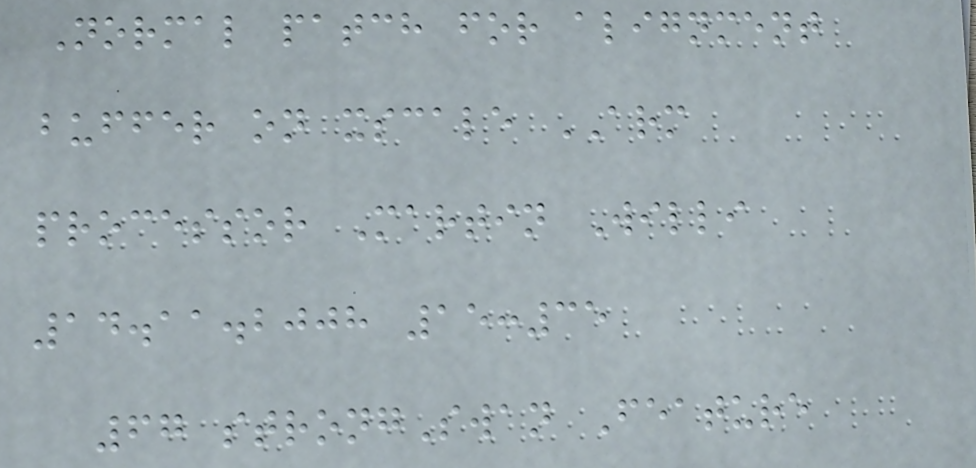Normal patch for alignment
buffer on xscale ARM
processor Martin Willi
14.11.2008 15:35
67 strongSwan Feature
